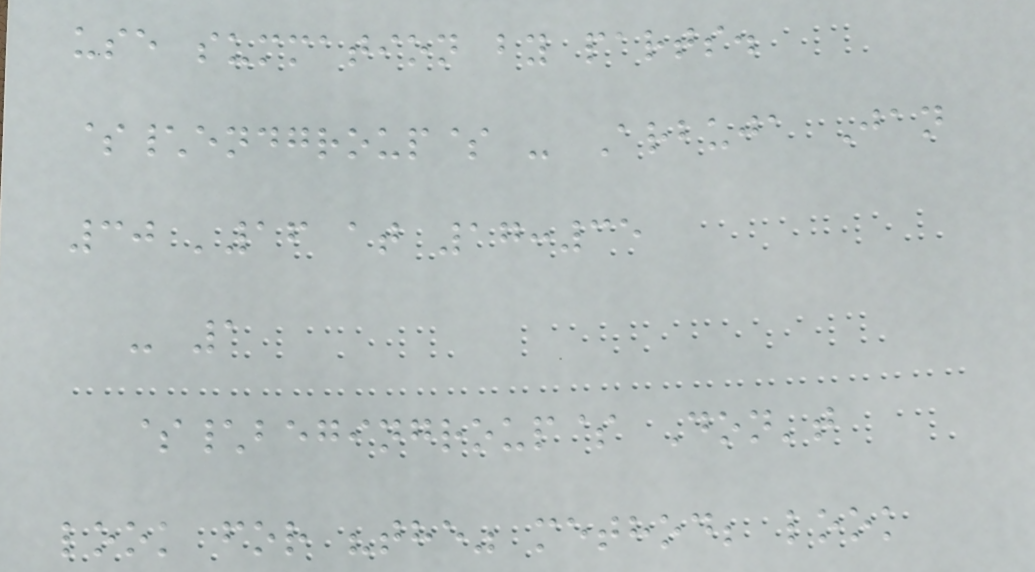use summation by parts.
$\endgroup$ - Arbuja Jan
30 '16 at 17:35
- 1
$\begingroup$ Don't
look for "the" method; look
